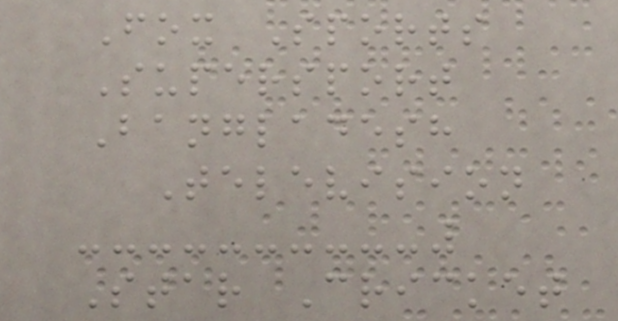Fox Sports
Supersport
Bangladesh
Television
Star Cricket
